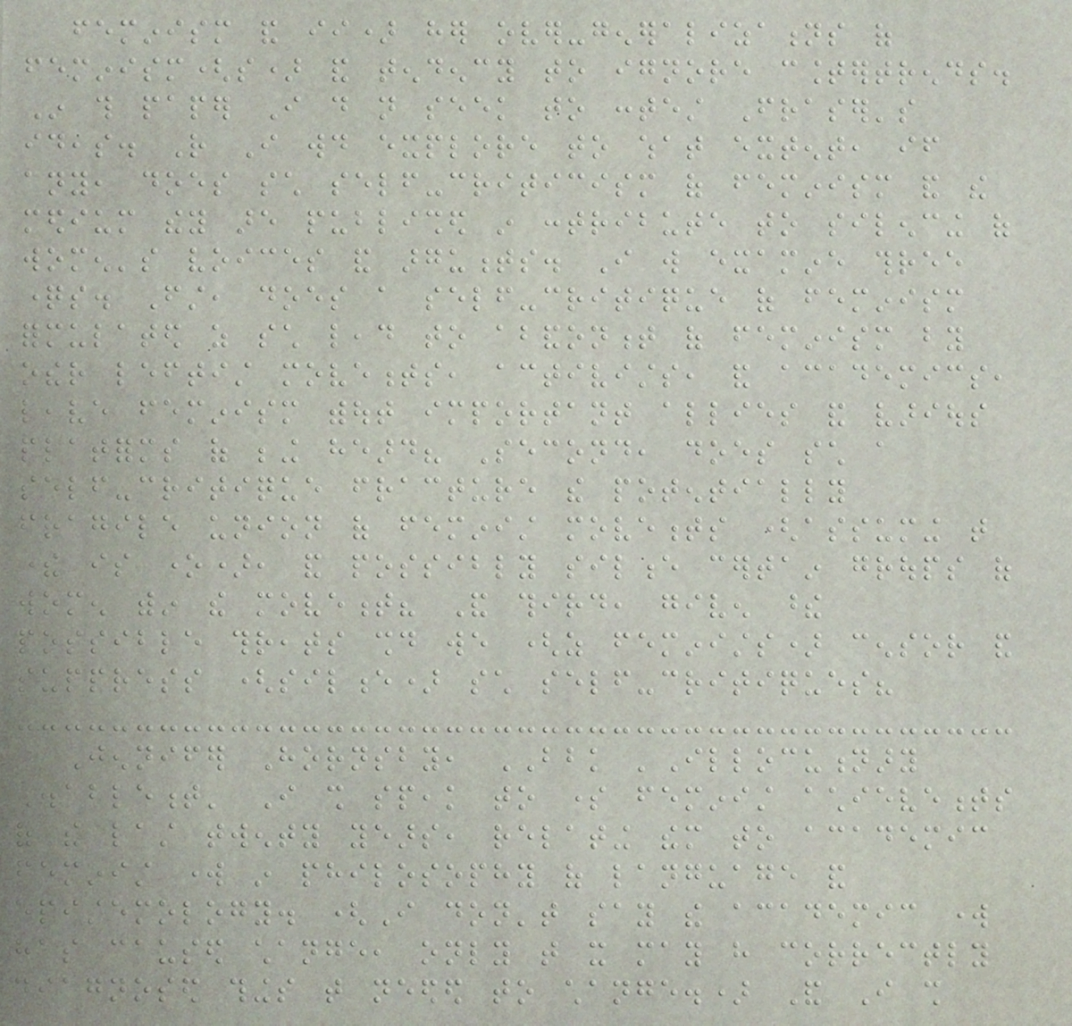feminism and ii) her over-generalizations of
feminism(s) and tendency to ignore countertrends.
In this paper I do not seek to contest Fraser's
ideas. Rather I would explore to what extent, if
any, does such self-criticism of feminism and the
medium they are published in contribute to silencing of
women's voices and arguments. I will examine three
questions. First, does a self-critique of feminism
formulated as such lead to abandonment of feminism by
other leftist movements, activists, and academics,
leave feminism without important allies and various
platforms of being heard? Second, does such a
self-critique fracture the potentially
fragile union of feminist movements (assuming that
there is one), and possibly silence certain groups of
women within the movement? And third, given these
possible threats should we (as feminists) censor and
suppress (silence) such self-critiques?
Jennifer Hornsby, BBK 'Illocutionary
Disablement' I shall speak to some feminist achievements
of the last twenty years, relating them to academic
feminist work in philosophy of language and
epistemology. (I don't say the academic work
has caused change, only that it may have correctly
diagnosed things that needed to change.) And I shall
